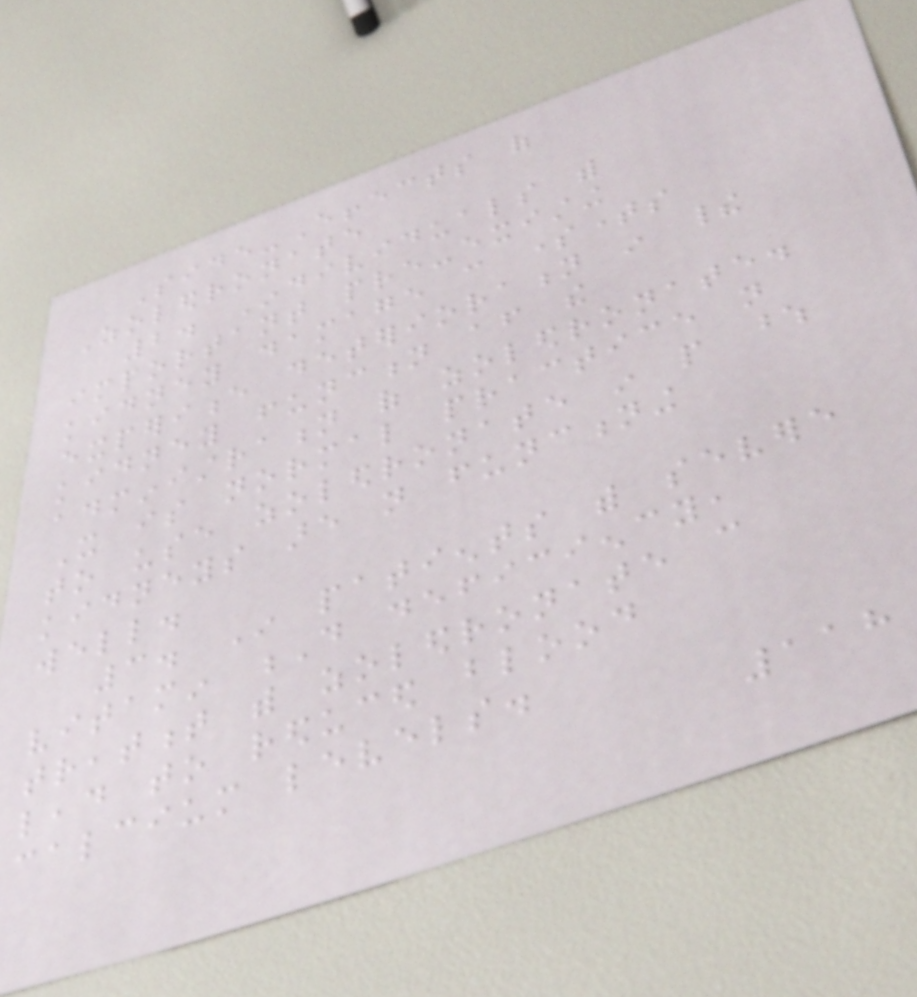Side-Effects of
Zoledronate
2. Individuals with
important pre-existing
kidney damage can sometimes
experience deterioration in their
kidney function after the
administration of zoledronate.
It is normal practice not
to use zoledronate in people whose
kidneys are not functioning
well.
3. In patients with severe
vitamin D deficiency,
treatment with zoledronate can
lead to reduced blood
calcium levels.
118
